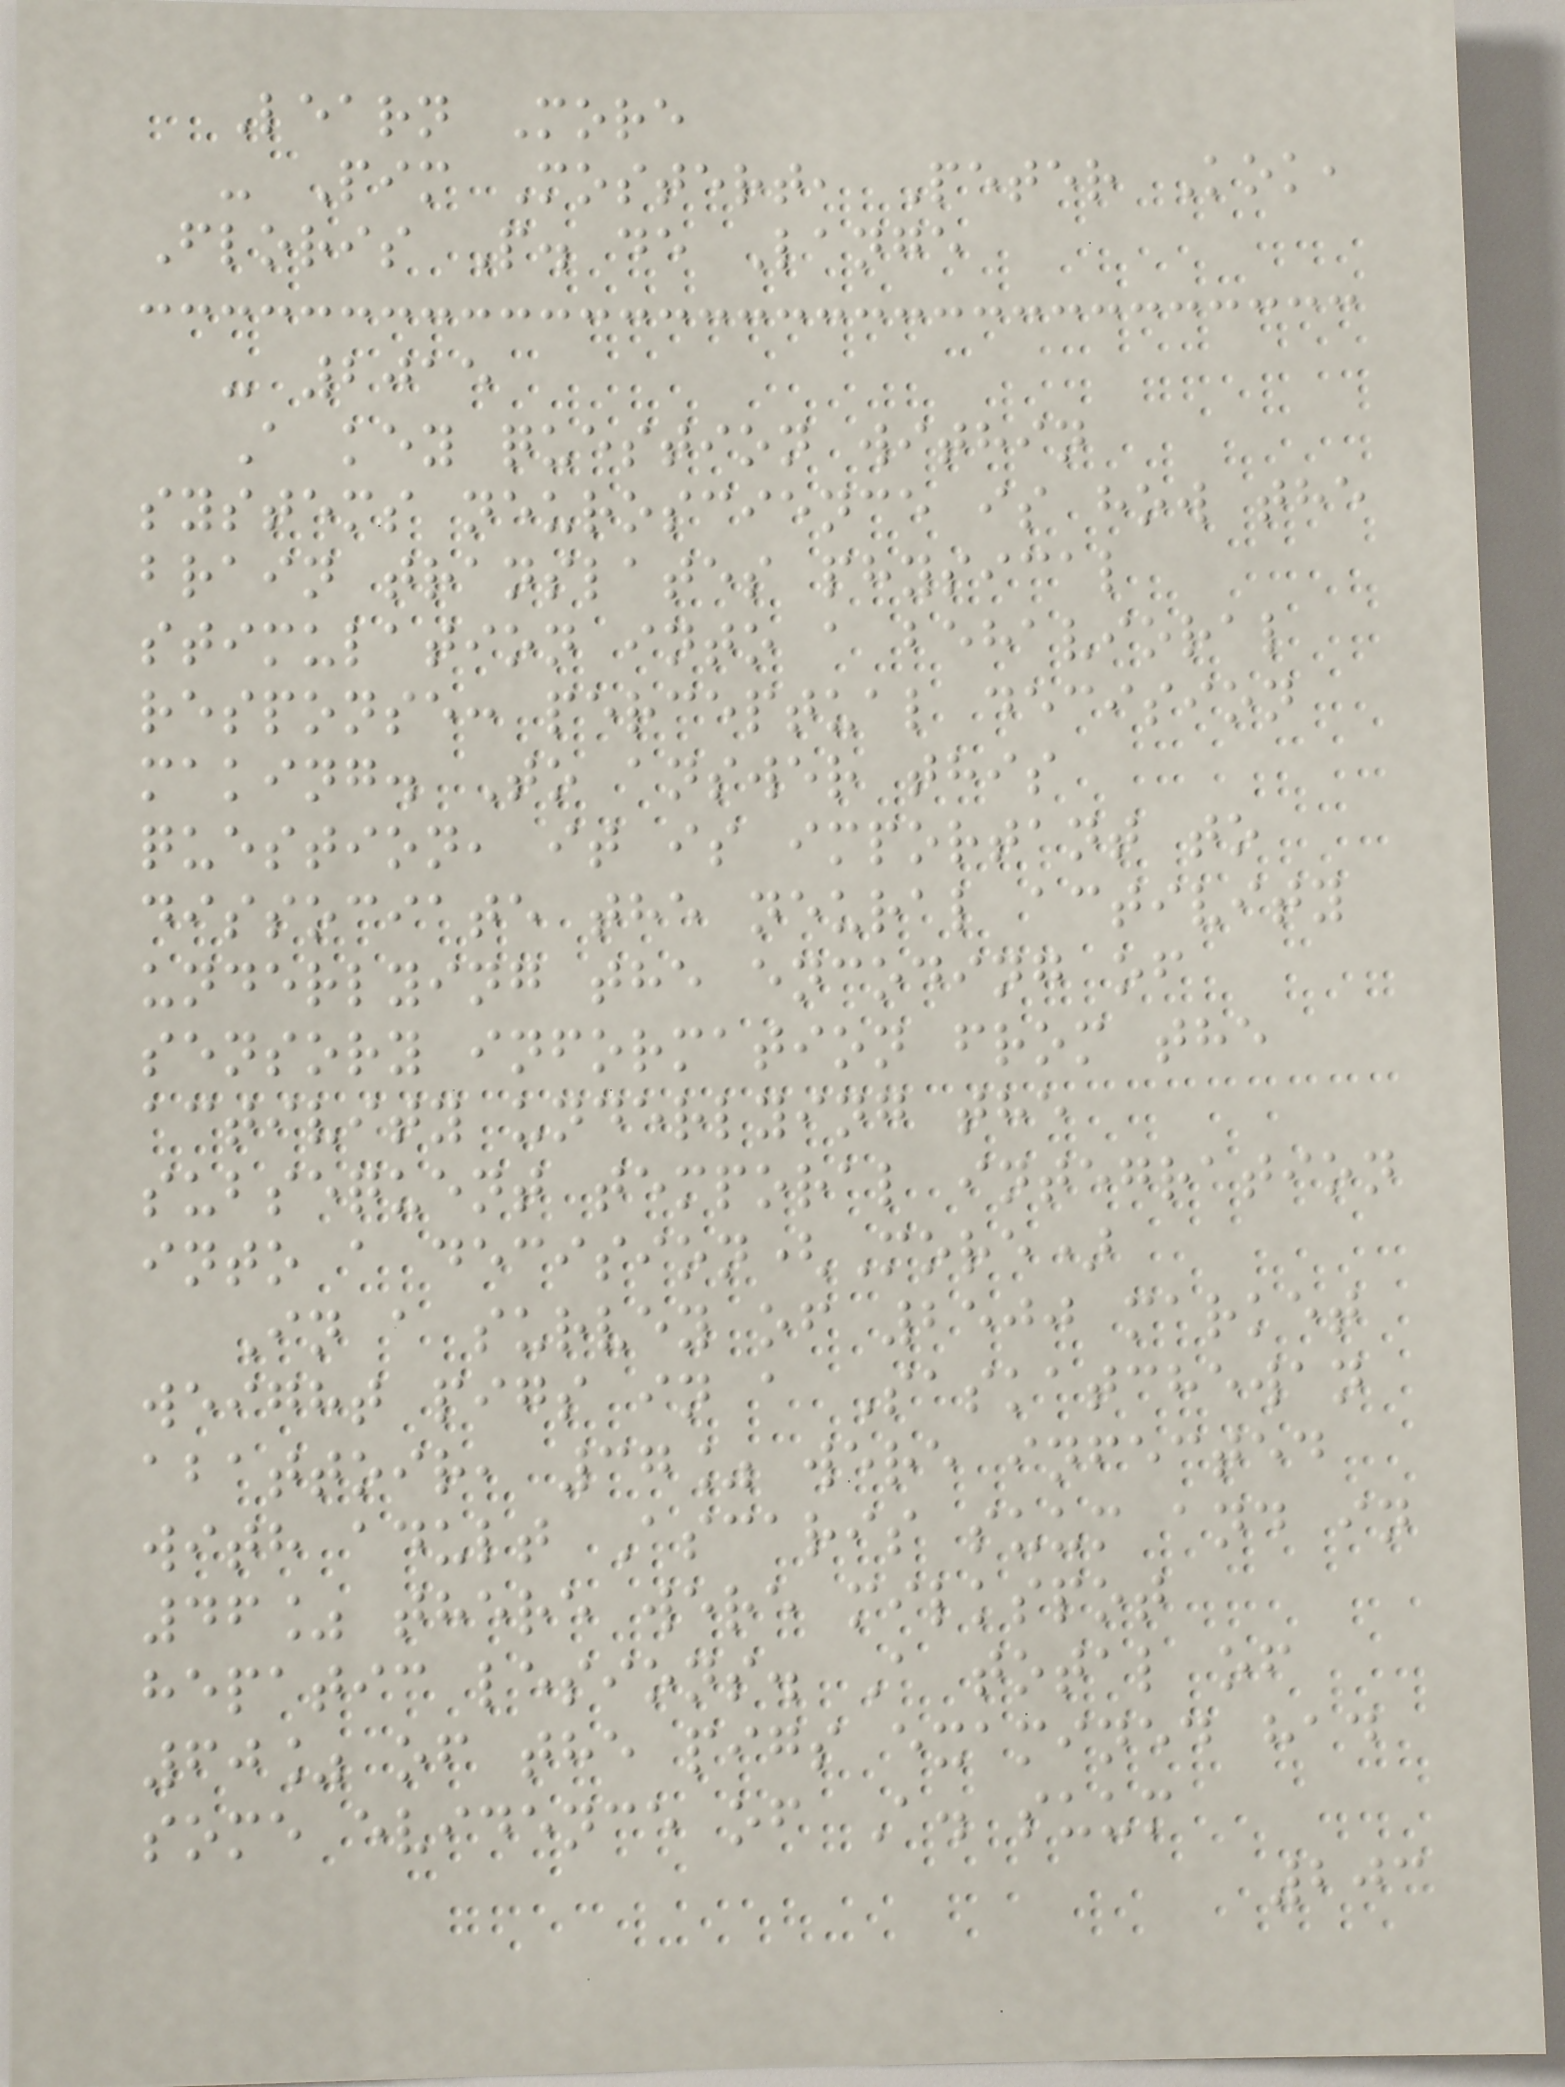Learn More
- Pim Mostert, Peter Kok,
Floris P. de Lange
- 2015
A key question within
systems neuroscience is how the
brain translates physical
stimulation into a behavioral
response: perceptual decision
making. To answer this
question, it is important to
dissociate the neural activity
underlying the encoding of
sensory information from the
activity underlying the
subsequent temporal integration
into a decision(More)
In a survey of 2500 market
weight pigs in a Saskatchewan
abattoir, 37% were infected
with adult Ascaris suum and in
46% there were milkspot
hepatic lesions. A total of
60% of the pigs examined had
some evidence of A. suum
203
